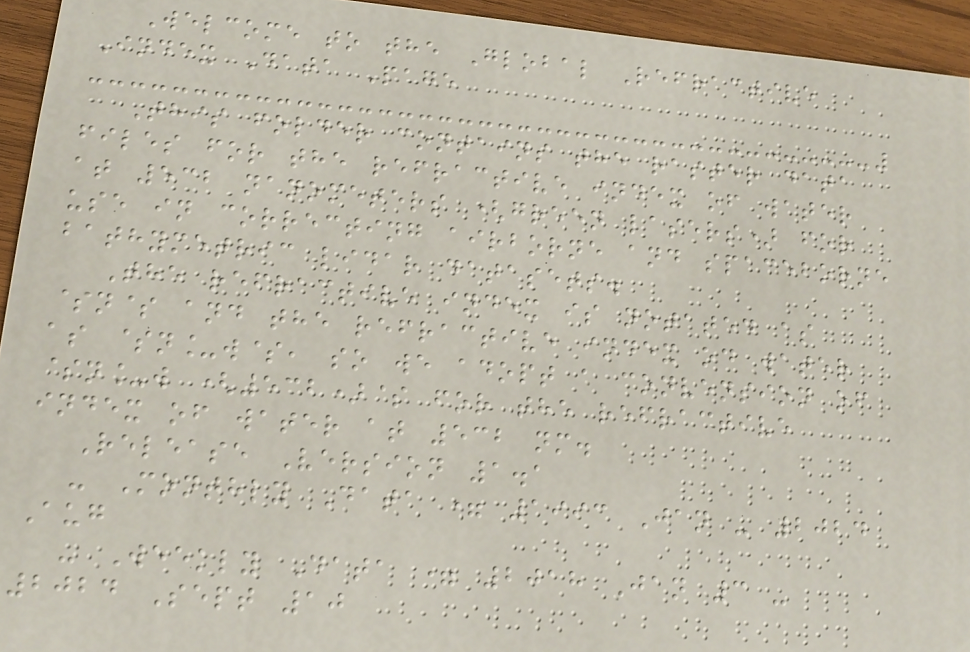Welcome to the Global Refractive
Index Data Page
This folder contains the raster data
files for the refractive index of water
at 532 nanometers (green lasers) for
use in correcting airborne and spaceborne
bathymetric lidar datasets.
The refractive index is notated as
$n$ and the refractive index od water
as $n_w$, so we adopt a convension of
$n_w (532)$ for the refractive
index of water at 532 nm.
Release Version 1.1
- Monthly Data = 1993 Jan - 2024
Aug
- Weekly Data = 2018 Jan 3 -
2024 Sept 10
